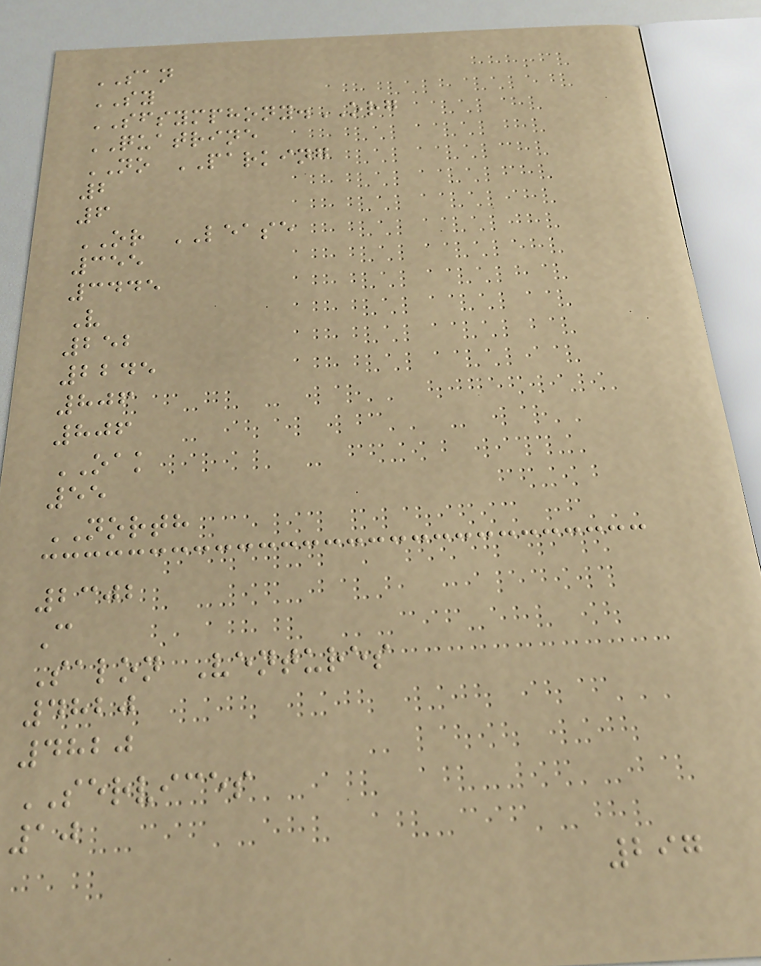SAN
SY
SFSYMPHONY.ORG
QUATRINE
NO PARKING
2
6
OR LEASE
355
3445
V
252
2245
806
806
OAK
55
NORTH
2302
C
Salon Ventures
4820
4820
SERVICES
10
297
